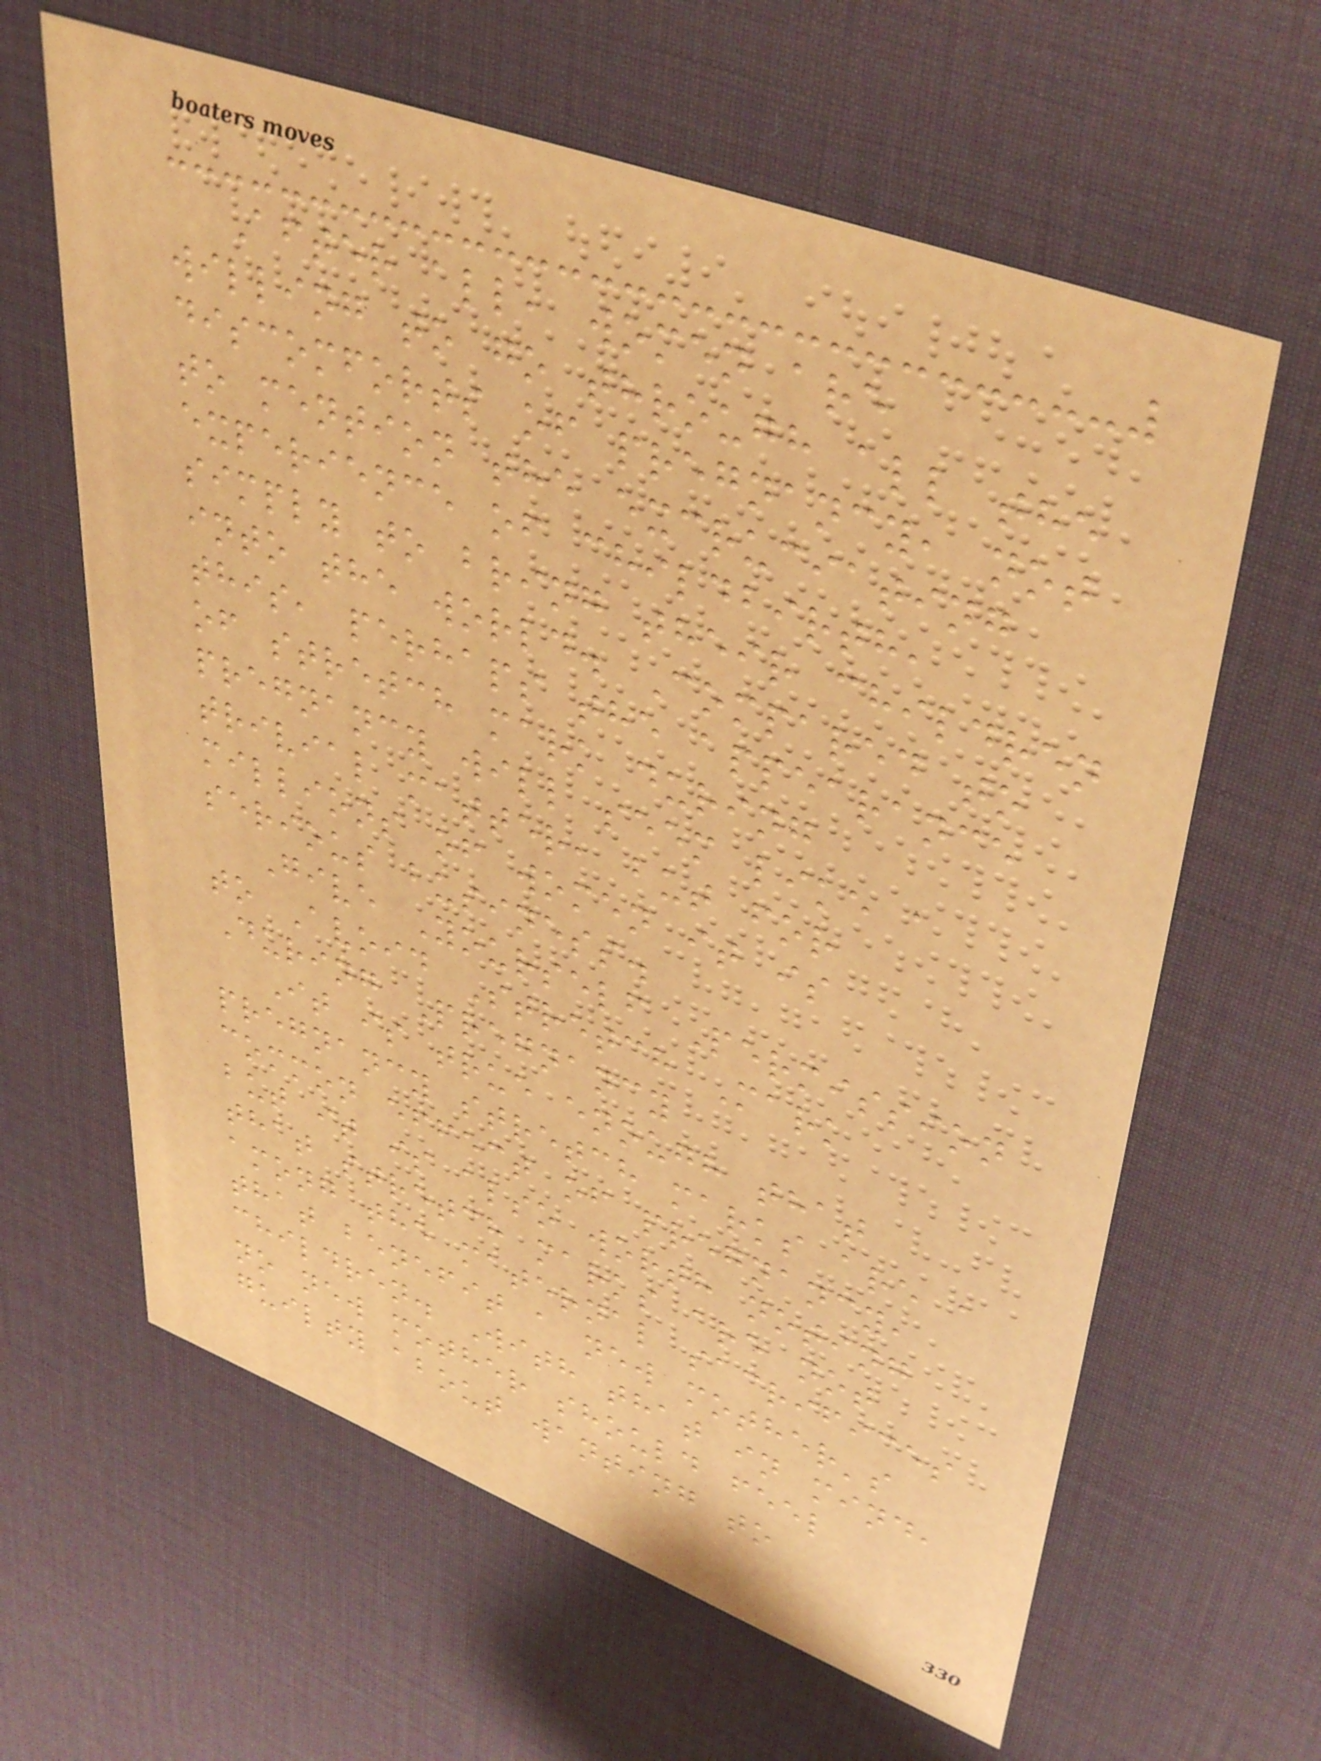After all, women are
willing to go through all the
discomforts of pregnancy, not
to mention the excruciating
experience of childbirth,
simply to bring their children
into the world. Compared to
this, perhaps the appearance
of stretch mark during
pregnancy will seem like a
trivial matter, but for
millions of women it is
serious business.
Give Yourself Permission
to Avoid Stretch Mark
During Pregnancy
It is true enough that
pregnancy stretch marks are a
common effect of pregnancy,
but it is also worth noting
that stretch marks are not
among the maternal sacrifices
that benefit a new mother's
children. With that in mind,
no new mother should feel
guilty about wanting to
